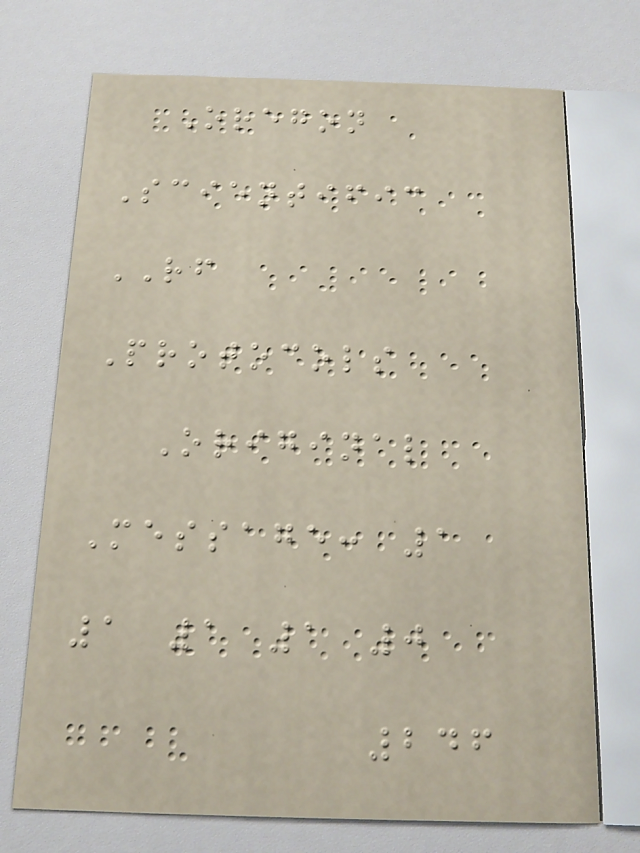Oregon
Scientific
RF
Protocols
Original
Message: 1
1 1 1 0
246
